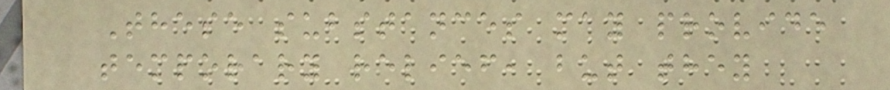These substances may provide
temporary relief, but they
